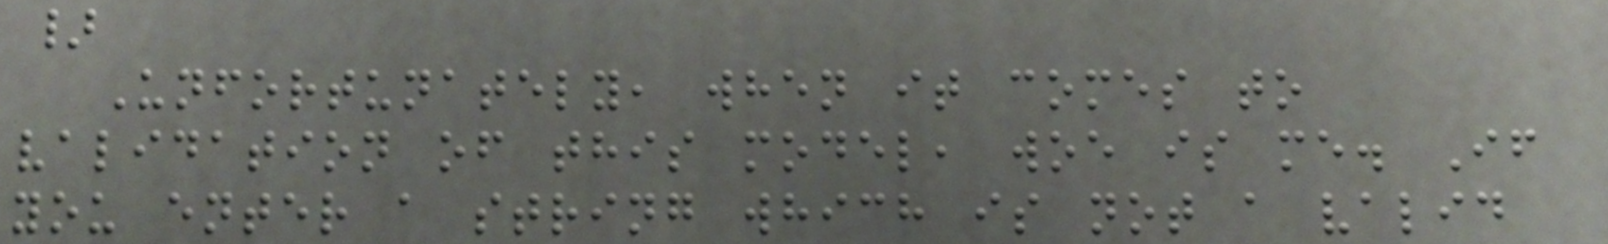}
Unfortunately, when it comes to
validation of this model, woe is me. If
you enter a string which is not a valid
